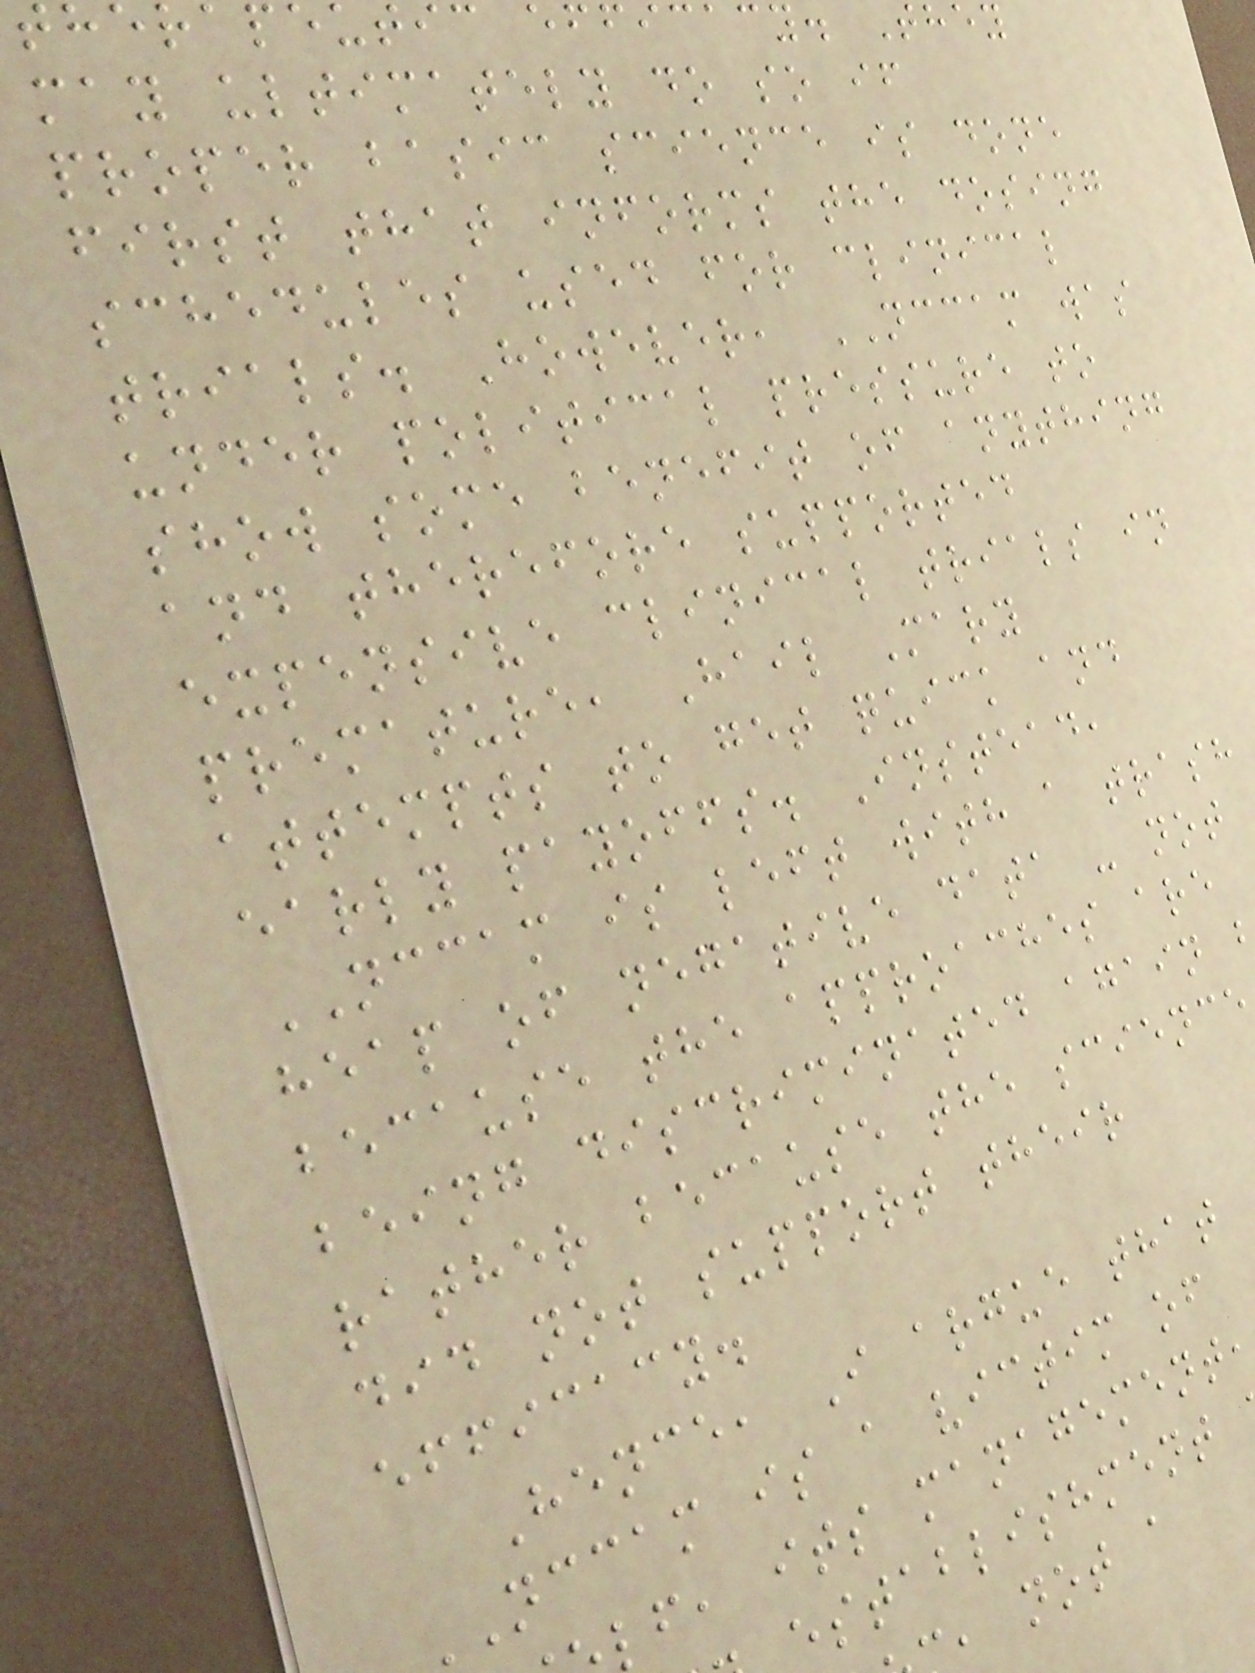therapeutic efficacy. They
may ultimately do so if
proper basic science is done
first that informs the dosing
schedules used for clinical
trials. However, NCCAM was
under political pressure to
show some benefit of anything
and therefore supported
expensive clinical trials in
premature, Hail Mary
attempts to get quick and
early payoffs. Instead,
NCCAM is left with a trash
heap of negative data - not
because the approaches are
being discriminated again
rather because the science
did not support their
efficacy.
Hence, I argue that
nccam is a victim of
lf, its management
establishment
, not a
